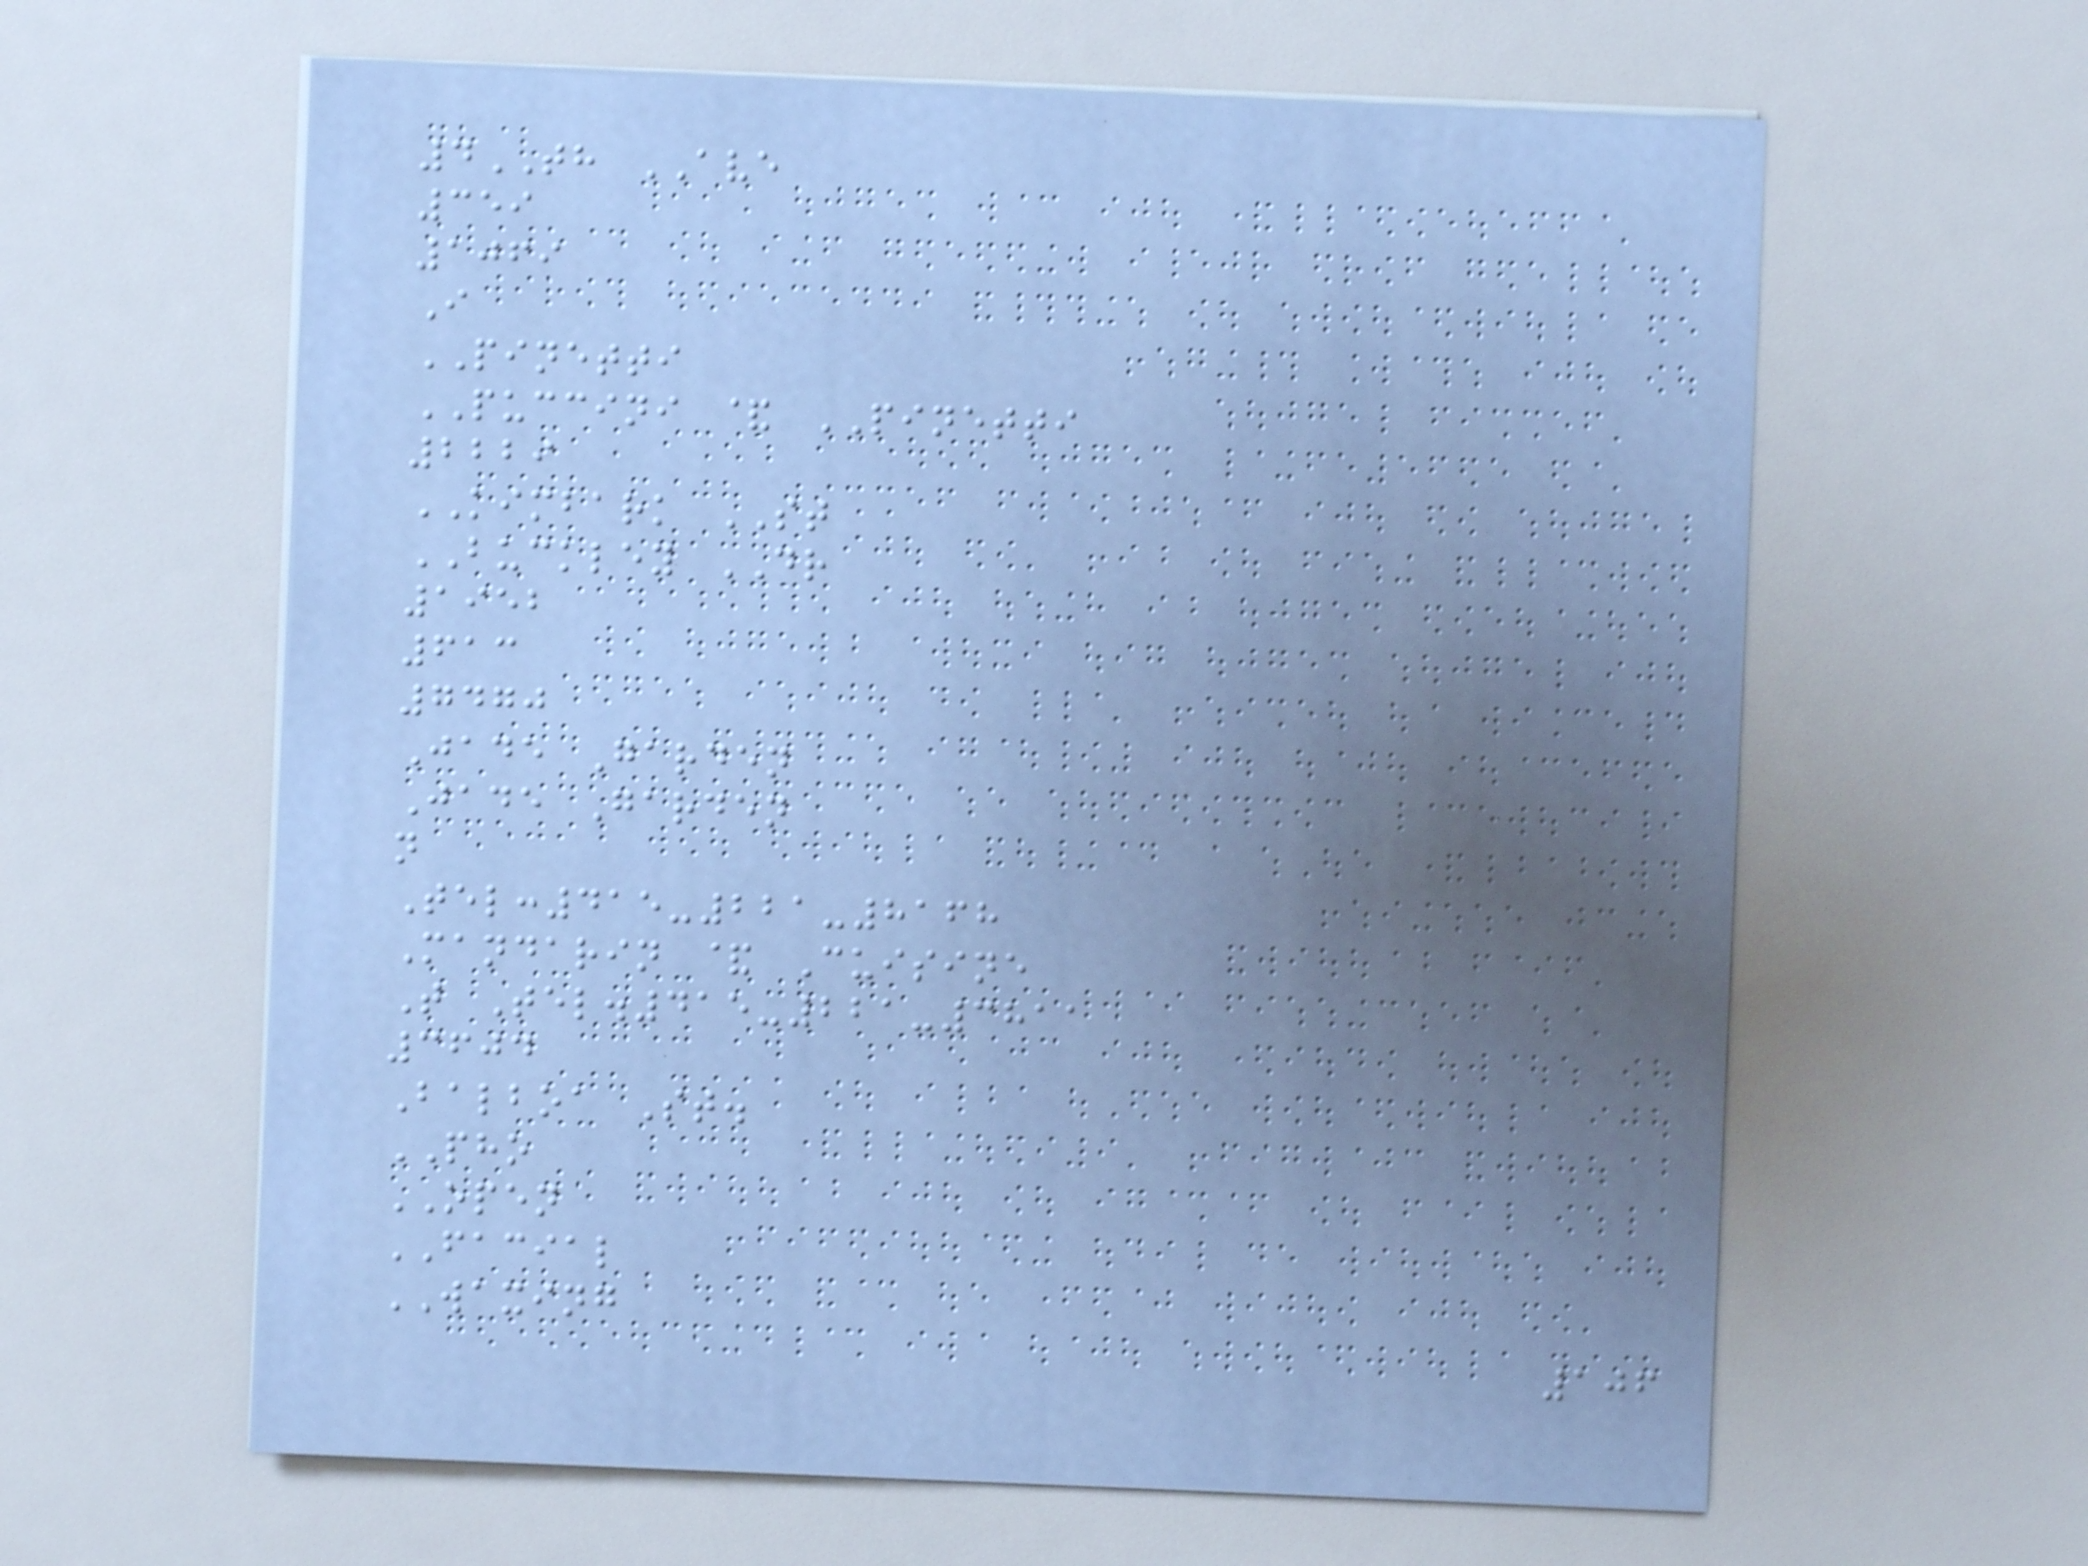4TH AVE
359
1069
I
PINETTI
PUCCINI & PINETTI
2229
KIMBARK ST
BUCKLEY DR
1952
613
7470
Jade Garden
Jade Garden
n
Tel:415-221-8168
Mandarin & Cuisine
T Tel.415-221-3811
3604
Balboa St.
PHO
OPEN
FACIAL
WAXING
106
